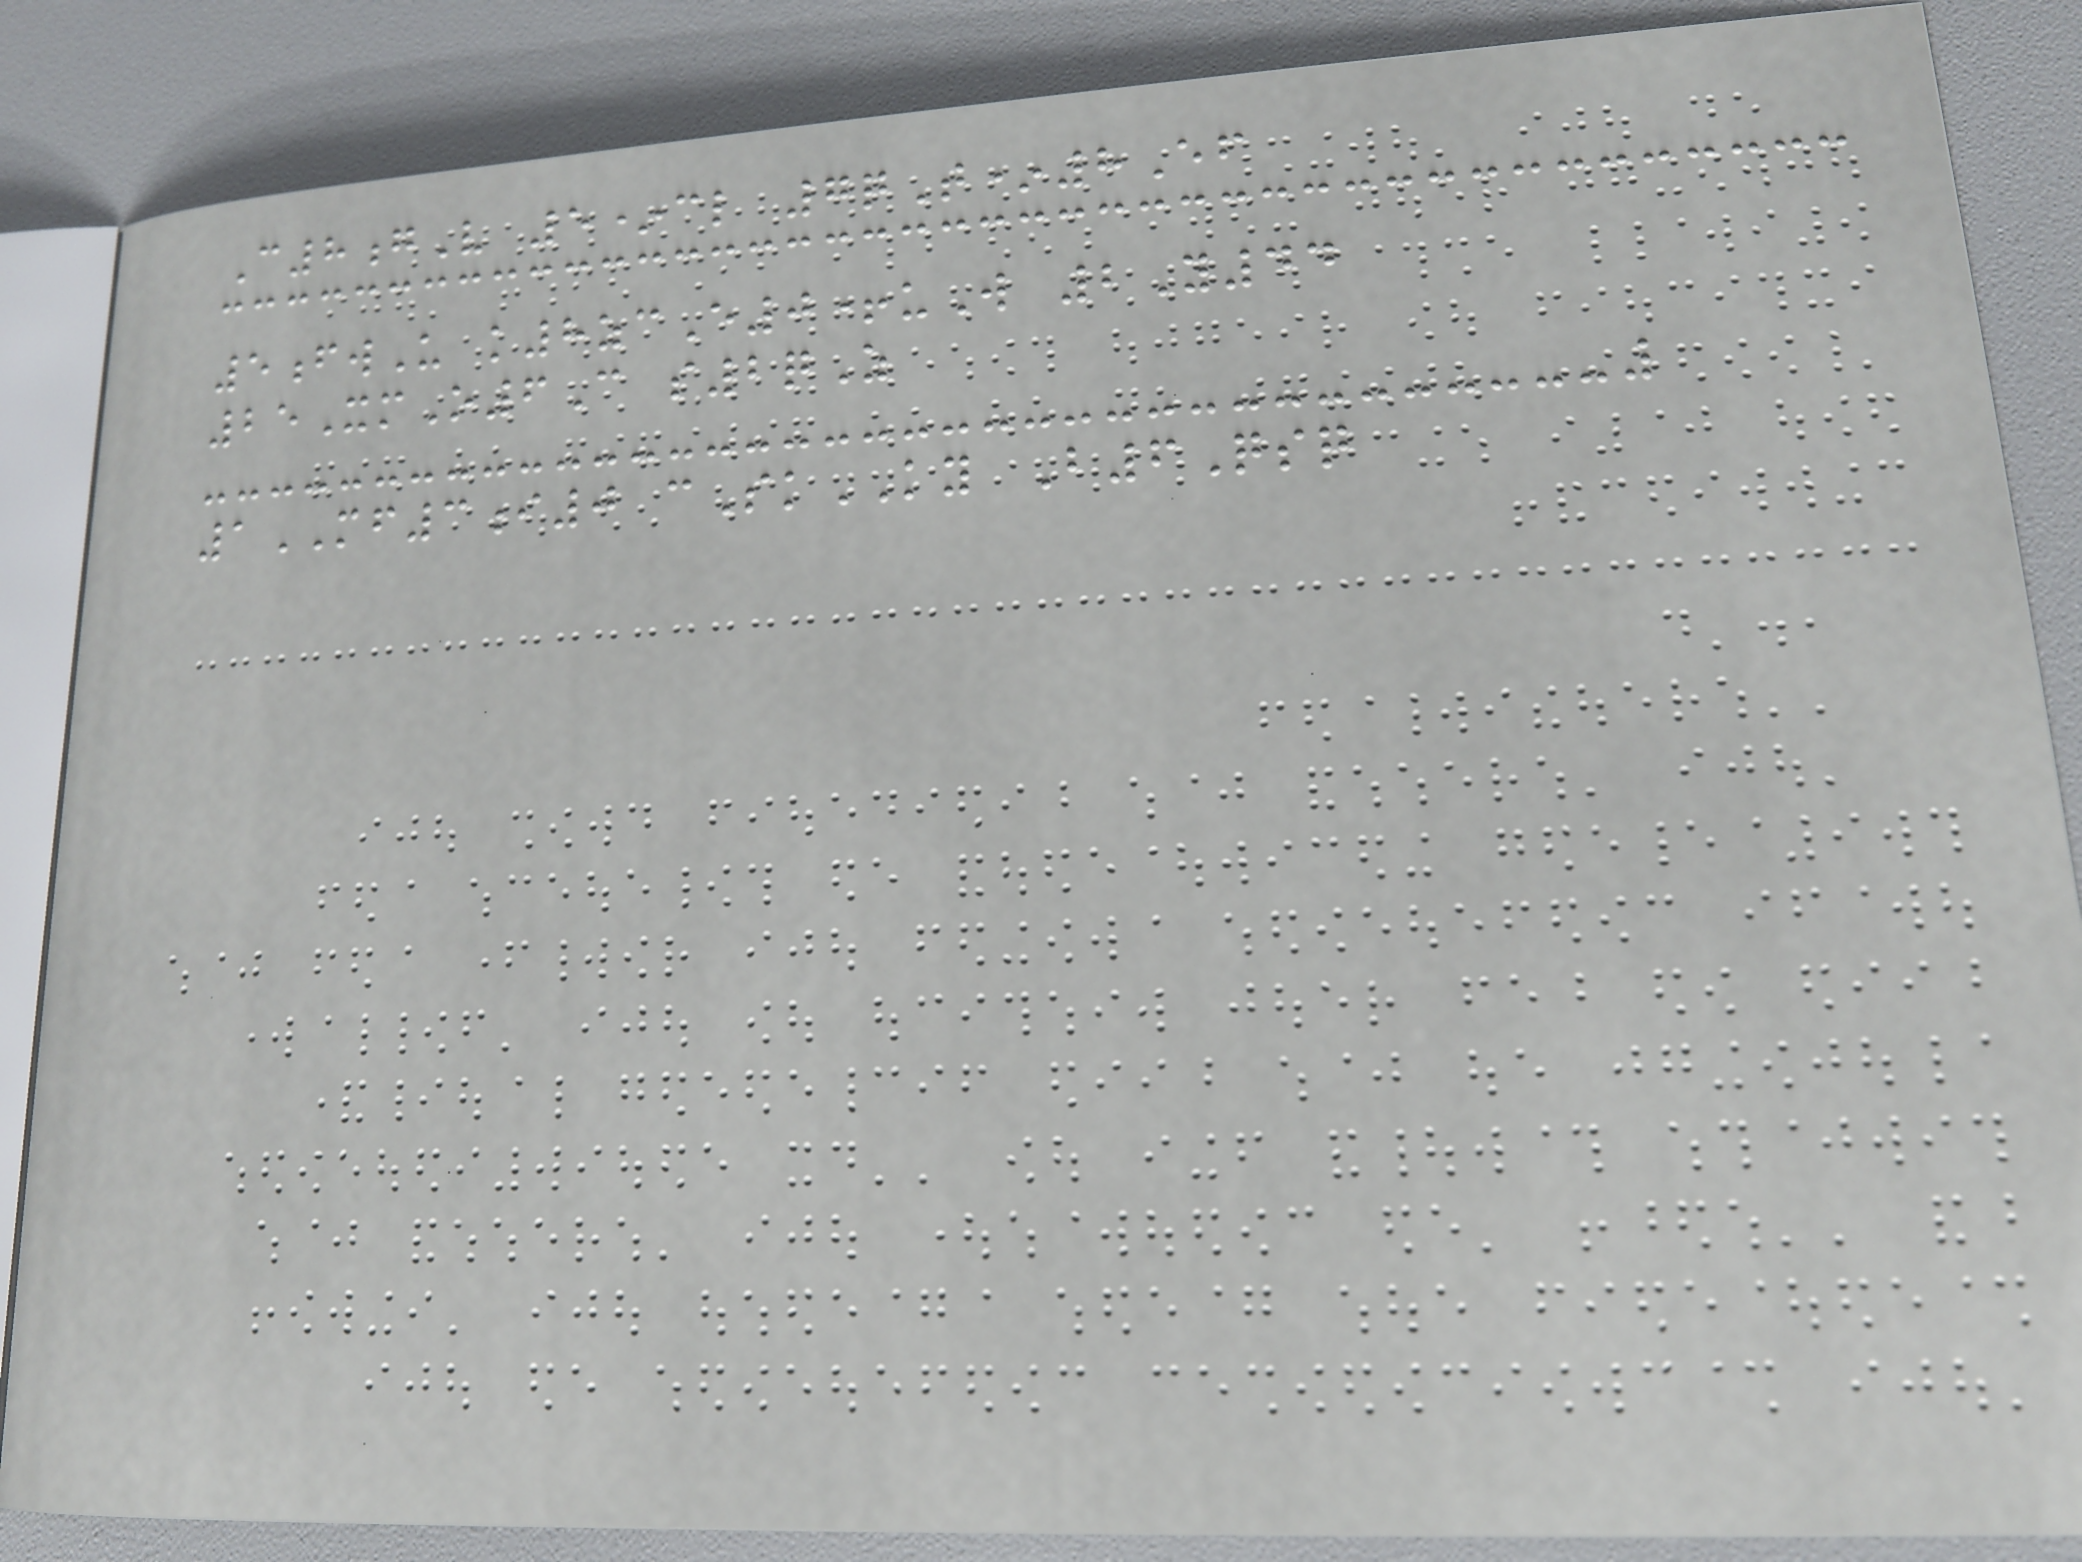C8gV 5*cl 7qT*8Ef
5fwU k8zcE0+uW 2Y44
25XmO6C s2qZ
1MF3i0 cSkKY B6Qsq
